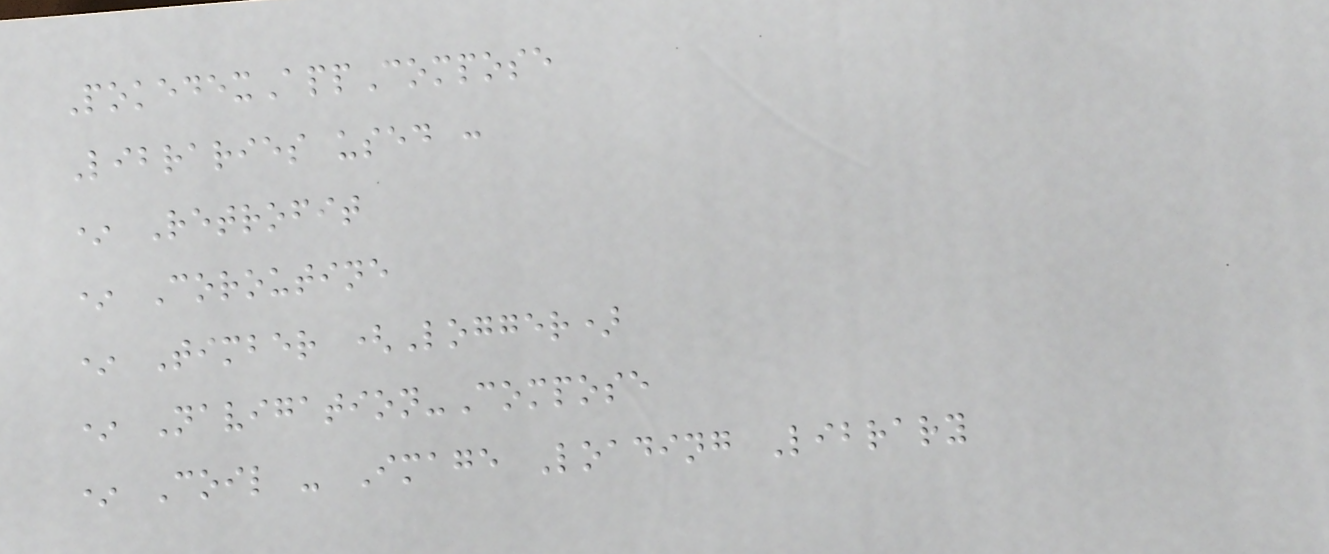PokedexAppCompose
Libraries used :
* Retrofit
* Coroutine
* Timber (Logger)
* Navigation-Compose
* Coil - Image Loading Library
